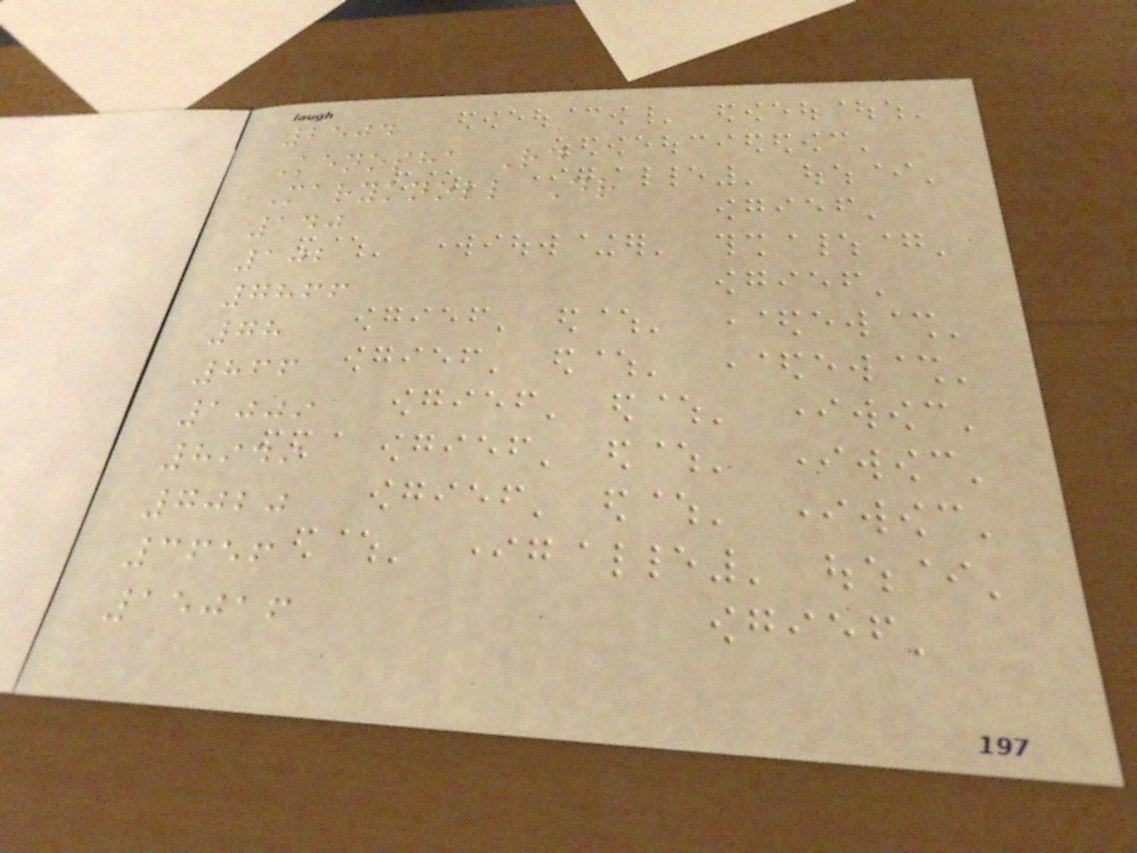2504
Kenosha Rd
Maryknoll Dr
140
102
7866
78
866
1009
8949
7020
3656
15016
